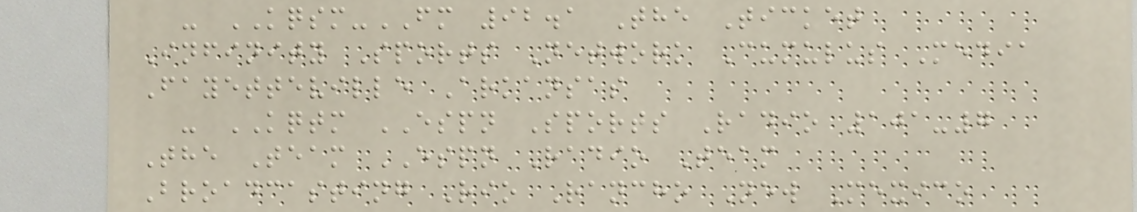- KQSM-FM 92.1 The Ticket
Infinity Sports Network Cumulus Media
Fayetteville Arkansas
- KQTM ESPN Sports Radio 101-7
The Team ESPN Radio Team
Broadcasting Rio Rancho New Mexico
